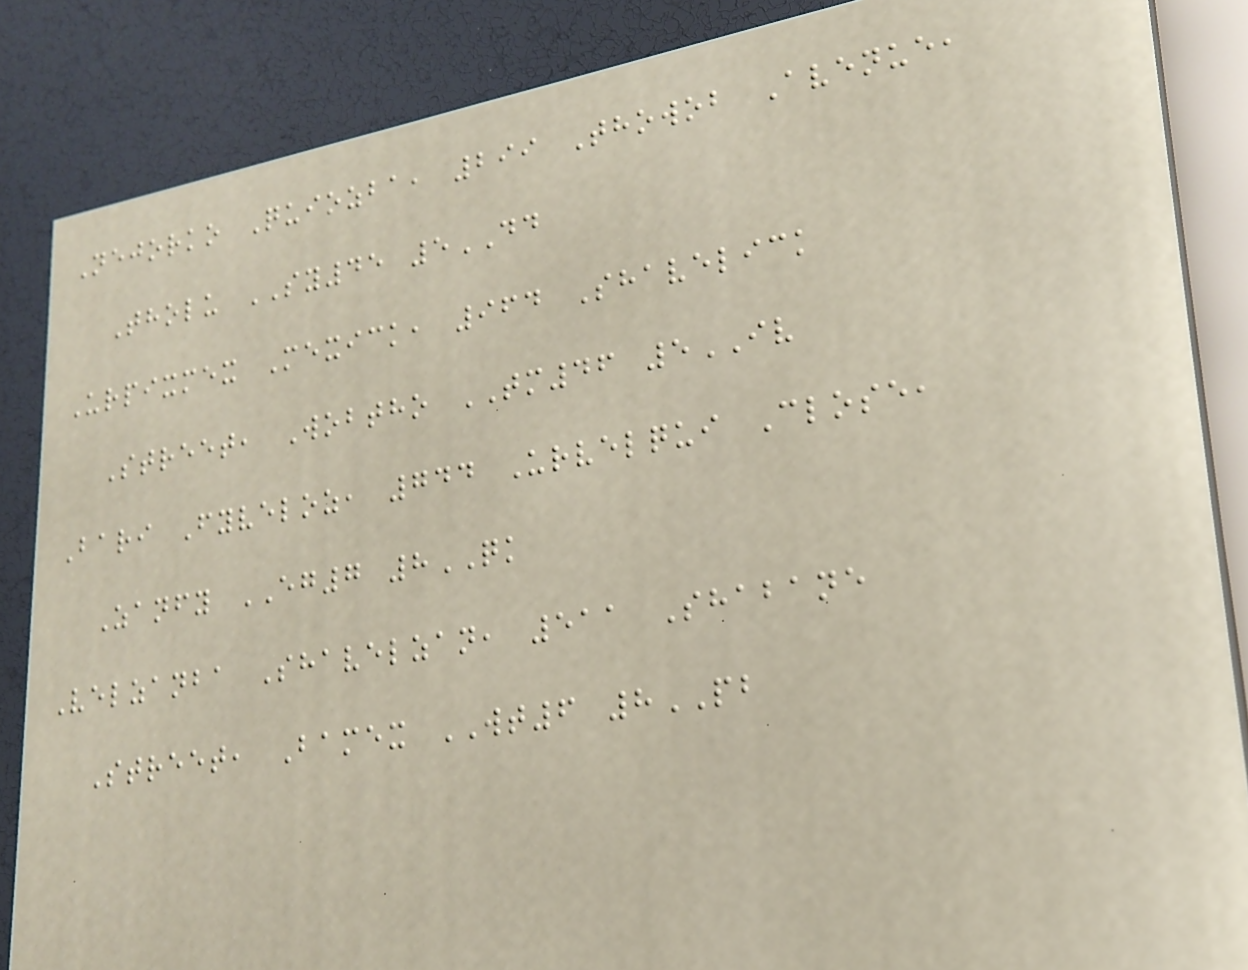Nejorko Quiozba, 299 Thowob Avenue,
Tholu SY45 5DD
Urpixmex Mexick, 964 Shavelick
Street, Wobtho TM46 5IV
Bari Fyveloz, 744 Urvelqui Close,
Zanfy EG7 8QK
Velzanba Shavelzan, 511 Shabane
Street, Bamex WT6 8PB
